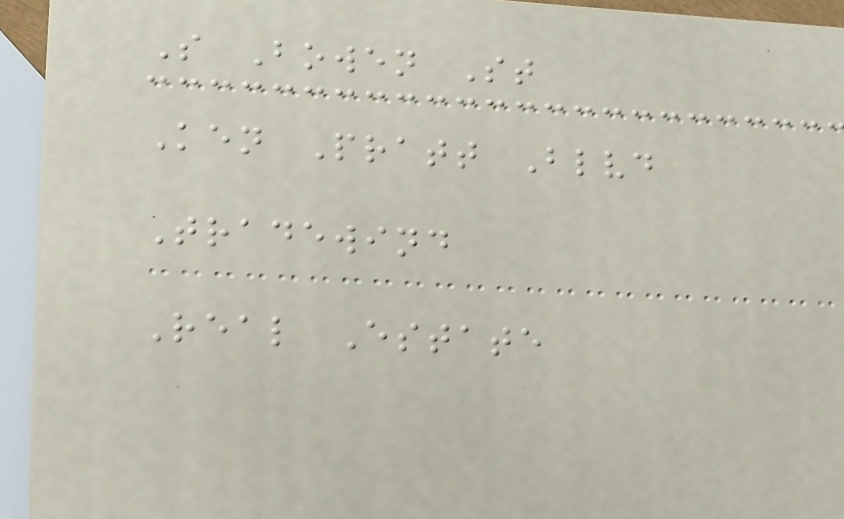S Bowen St
Ken Pratt Blvd
Tradewind
Real Estate
